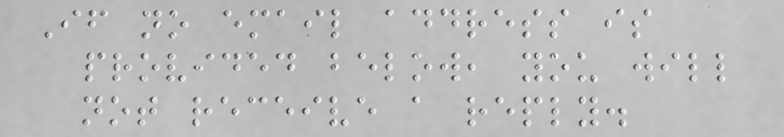If no email address is
provided below, you will
not receive a reply.
